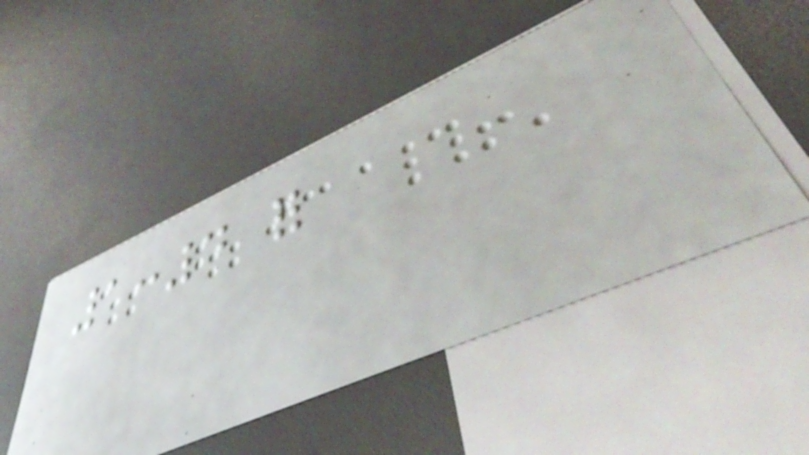1:4 for
